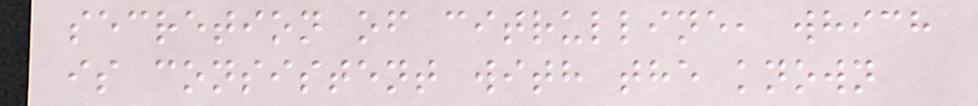secretion of citrulline, which
is consistent with the known
